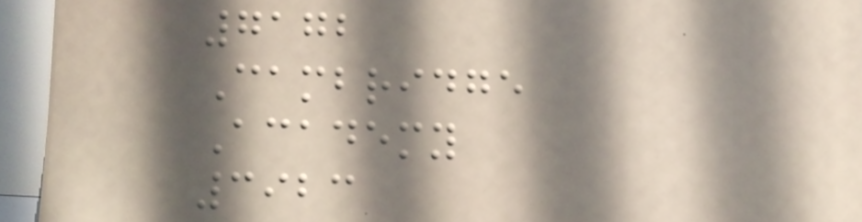7172
Cambridge
Academy
3923
